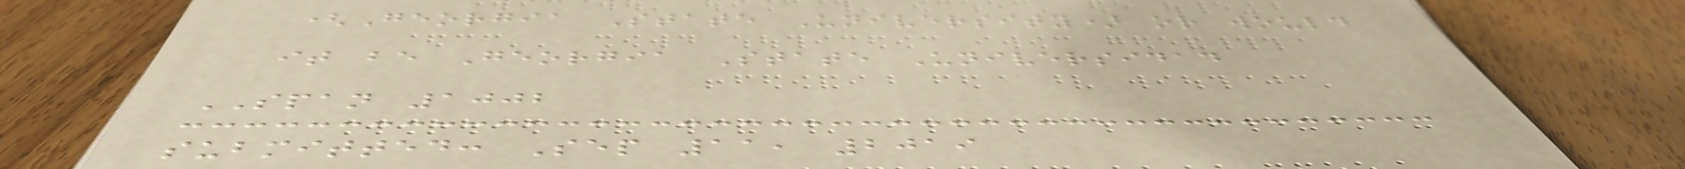(Georgia State University) or would
it be Georgia State Universidad
SPAN 1002
submitted: Sep 11, 2019
